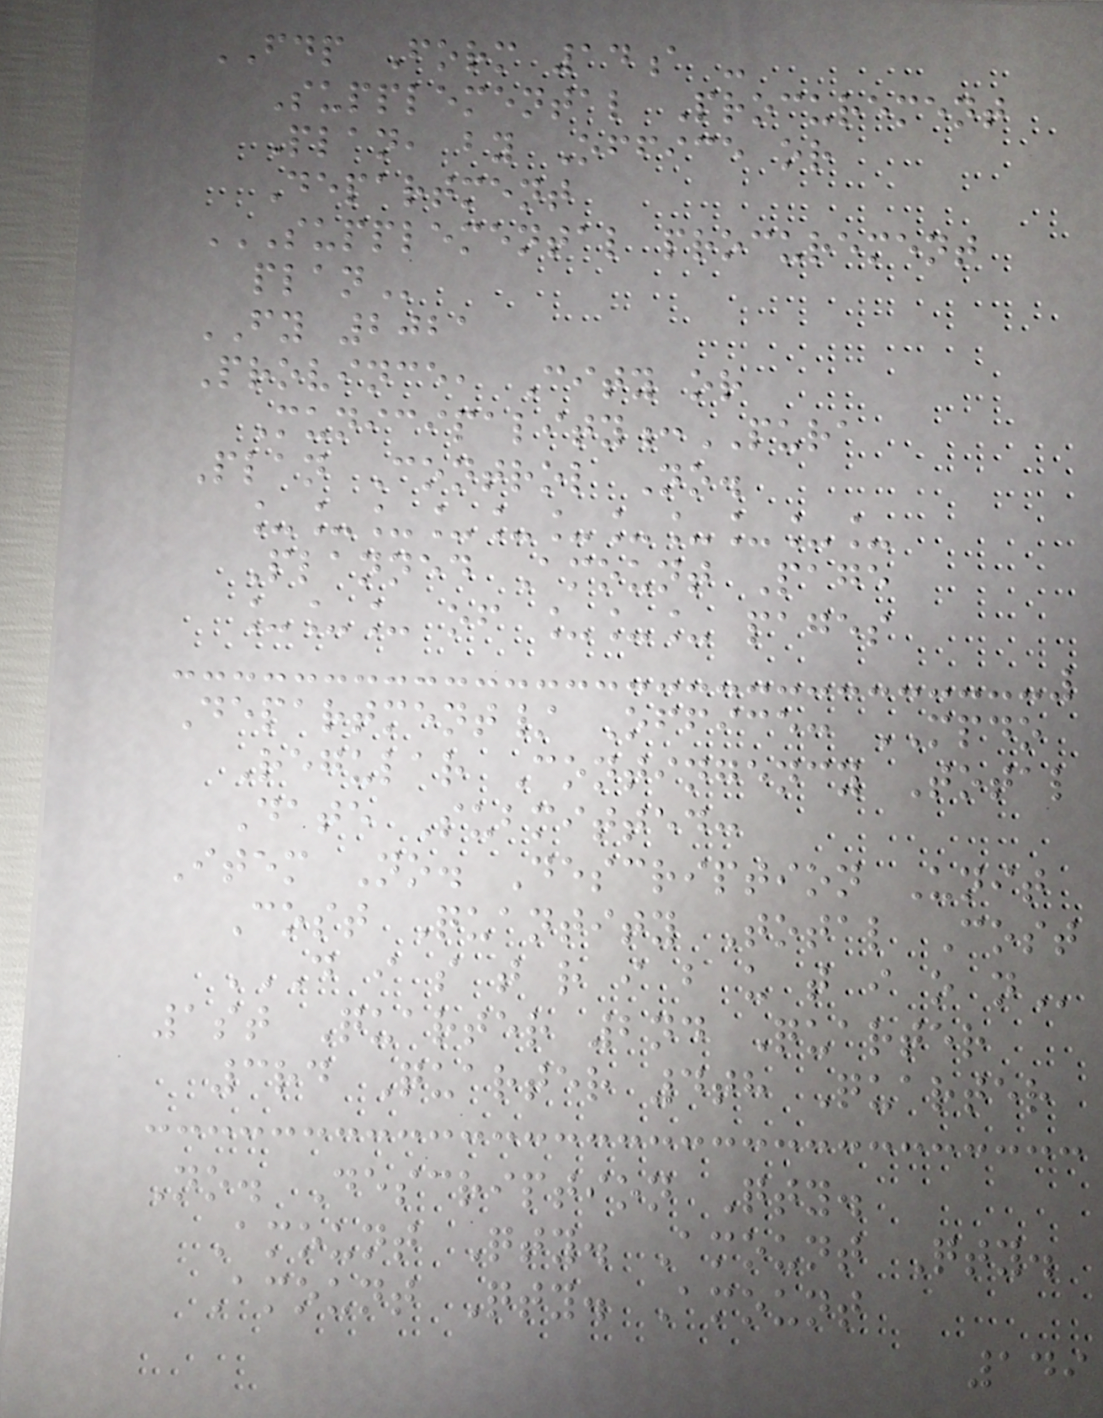FDP Form 14a -
Supplemental Procurement
Plan, by Office or
Department
SUPPLEMENTAL PROCUREMENT
PLAN
FY 2021
Province, City or
Municipality:PURA
Plan Control No.
___________
Planned Amount Page
___ of ___ pages
Department/ Office: MPDO
Regular Contingency Total
Date Submitted:
Item No. Description Unit
Cost Quantity Total Cost
D I S T R I B U T I O N
1st Quarter 2nd Quarter
3rd Quarter 4th Quarter
No. Description Qty.
Amount Qty. Amount Qty.
Amount Qty. Amount
149
